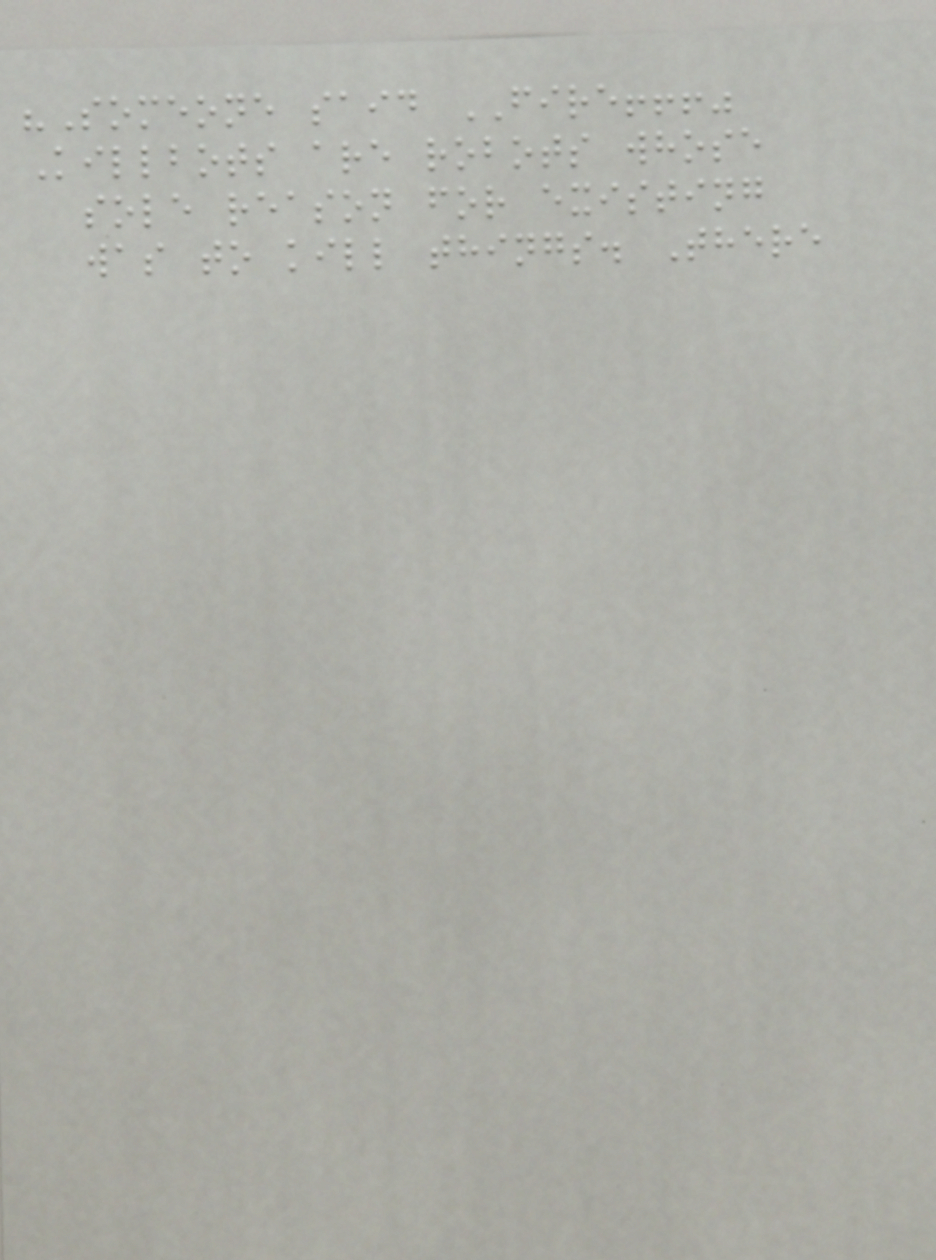"Someone said FIRE!!!"
Killbots are robots whose
sole reason for existing
was to kill things. There
